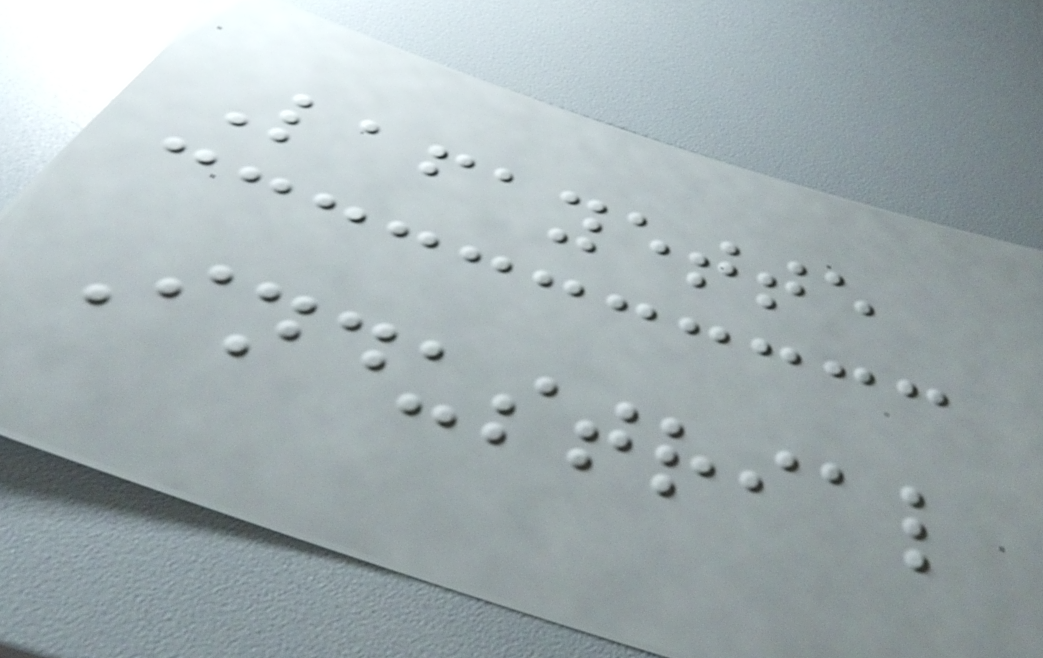Lafayette
Industrial
